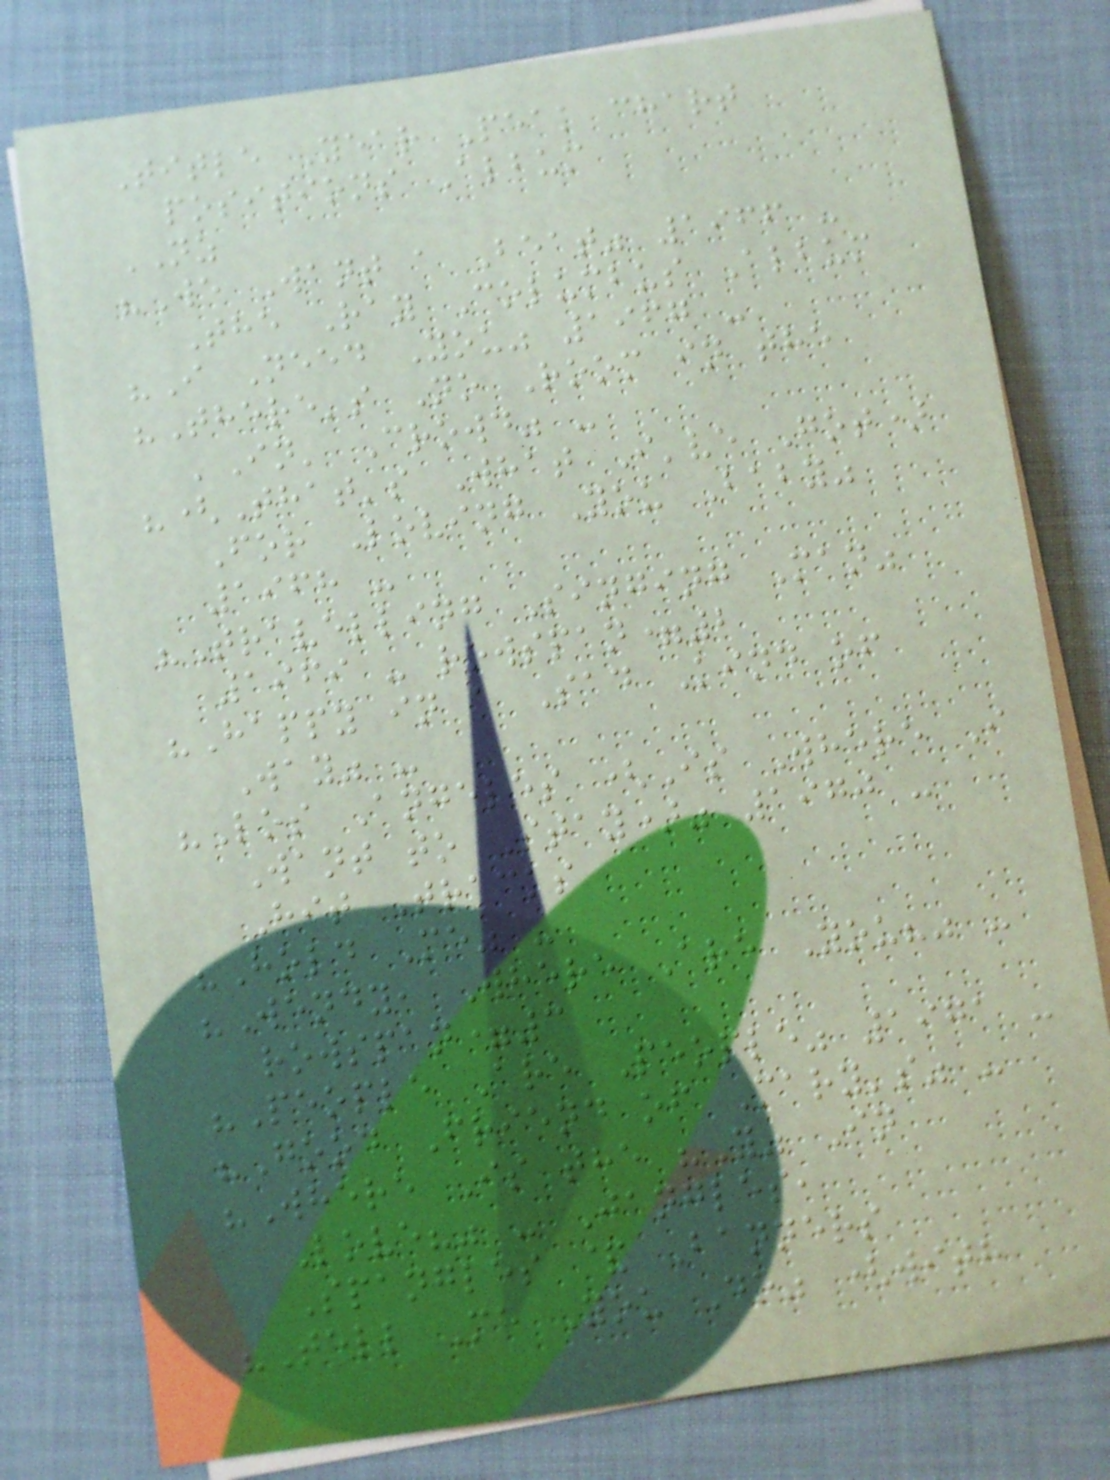Title Year Peak chart
positions Album
NZ
"We Want a Beat" 1966 -
The Ray Columbus Album
"I Need You" 1967 -
"There's No Room in the
'In' Crowd" -
"(That's What I've Got)
For Loving You Baby"
1968 -
"Travelling Singing Man"
1969 - rowspan=2
"Happy in a Sad Kind of
Way" -
"Los Angeles (Is Where I
Want to Stay)" 1970 -
Hit Tracks
"Hold Me" -
"Wendy, Where Are You?" -
rowspan=3
"People Are People" 1971 -
"Good Friend of Mary's" -
"Where Is the "Y" In
Love?" - Jangles,
Spangles & Banners
"Tell Me You Do" (with
